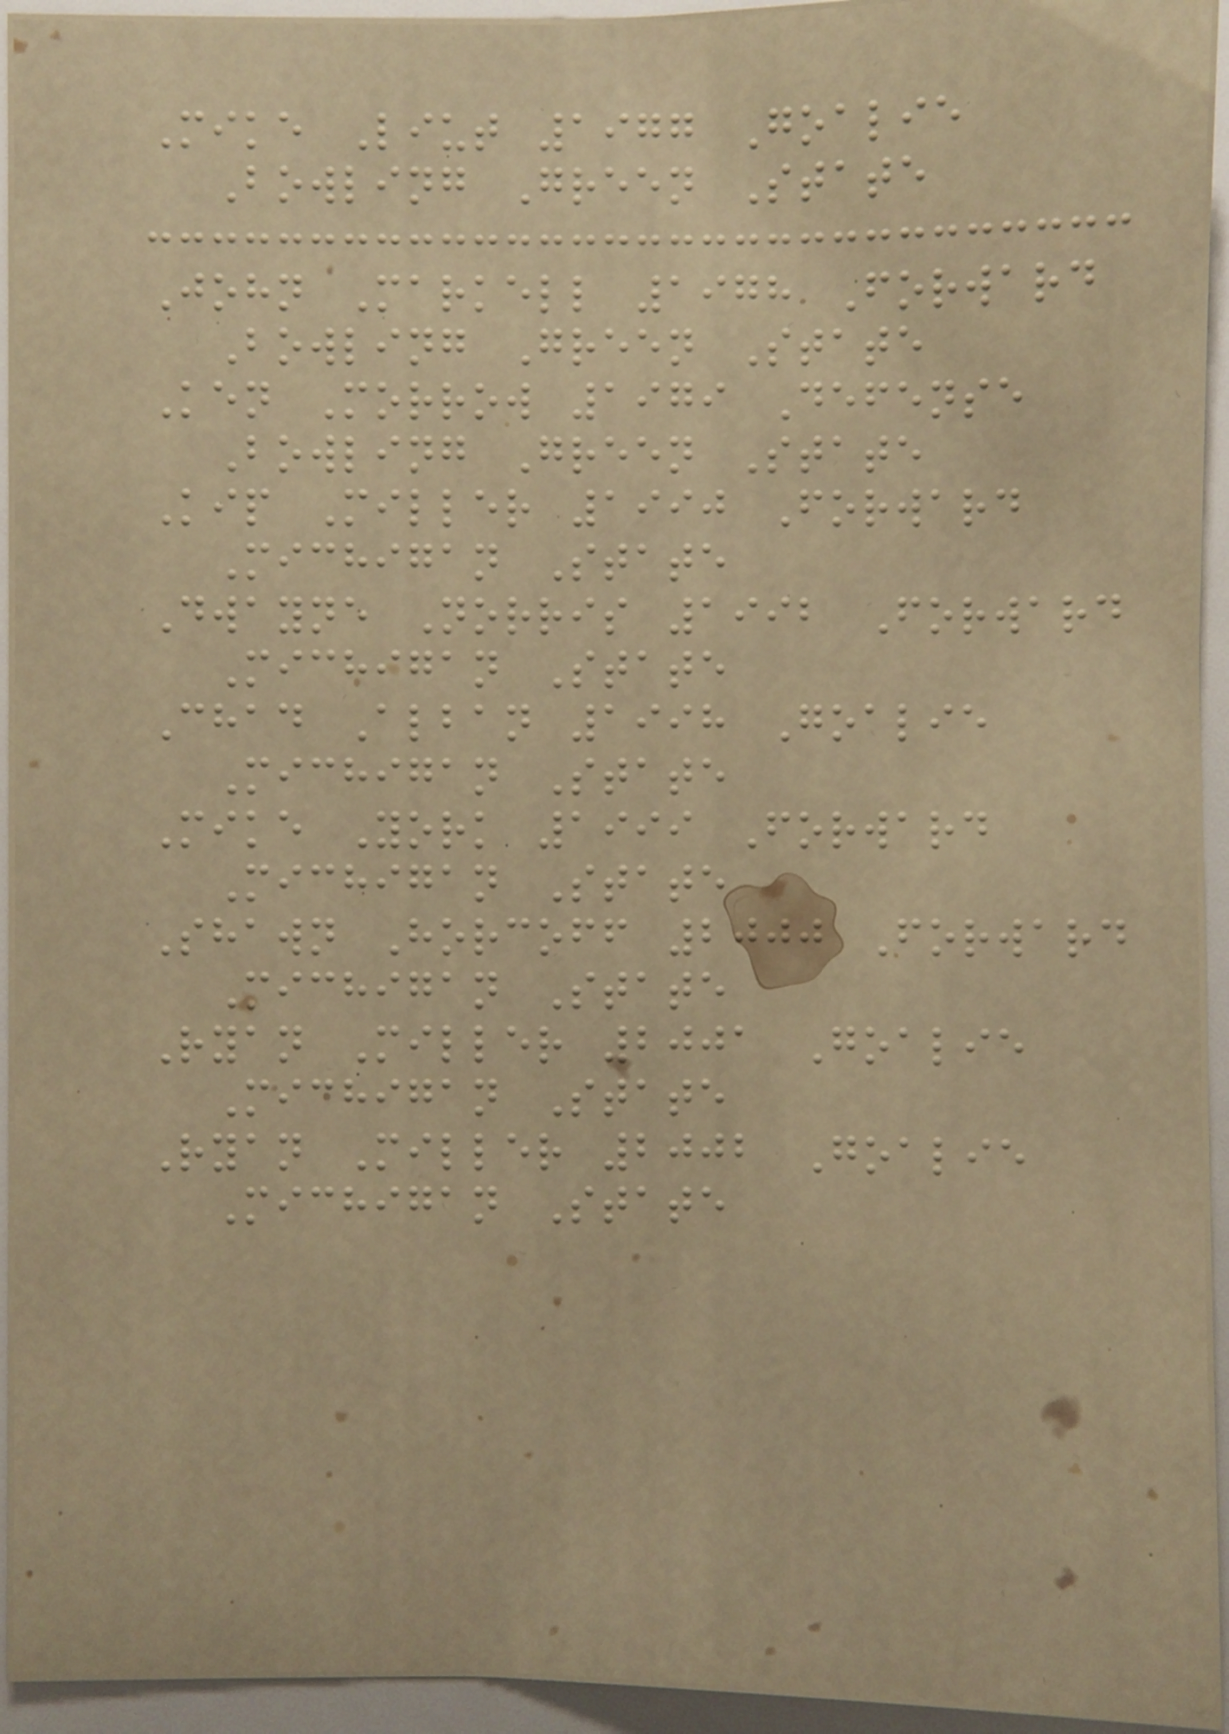Mike Liut 1977 Goalie
Bowling Green State
John Markell 1978 Forward
Bowling Green State
Ken Morrow 1979 Defense
Bowling Green State
Kip Miller 1990 Forward
Michigan State
Dwayne Norris 1992 Forward
Michigan State
Chad Alban 1998 Goalie
Michigan State
Mike York 1999 Forward
Michigan State
Shawn Horcoff 2000 Forward
Michigan State
Ryan Miller 2001 Goalie
Michigan State
Ryan Miller 2002 Goalie
Michigan State
